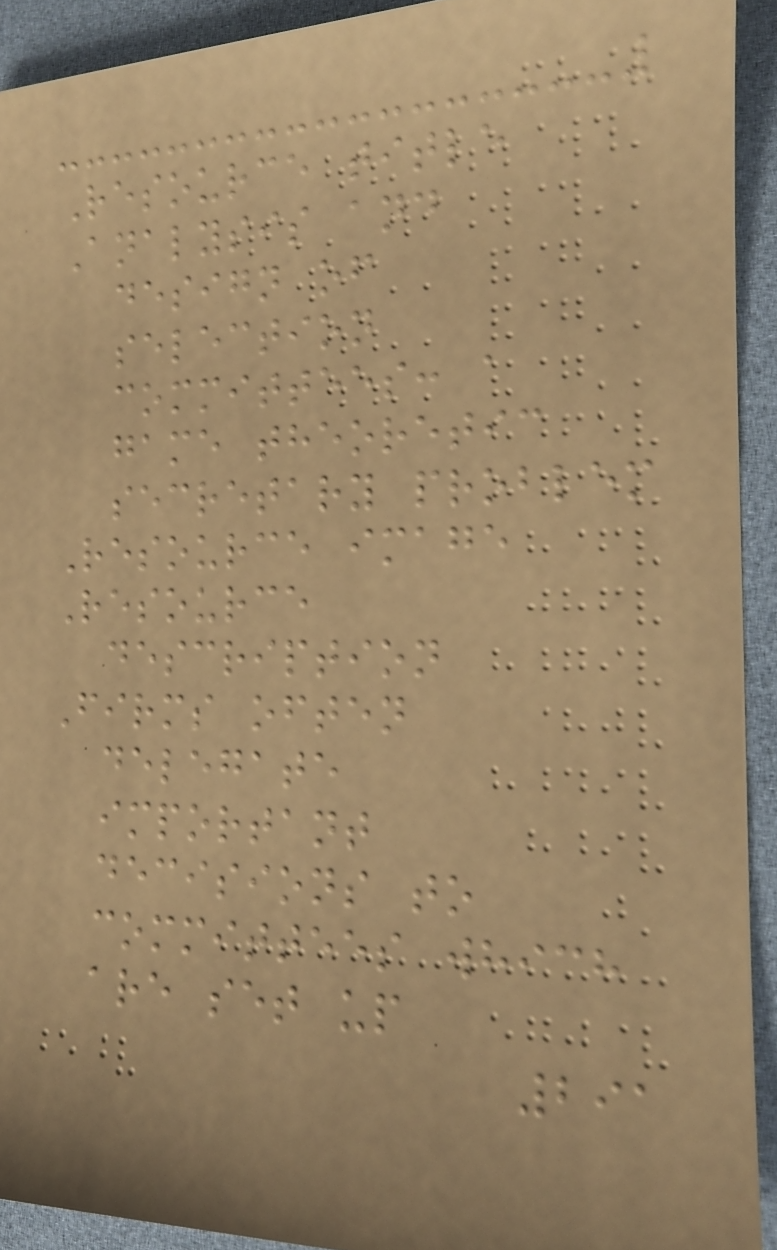Resource title
Analysis and
design of
selection
committees: a
game theoretic
secretary problem
Resource image
Resource
description
Firms often
delegate
important
decisions to
committees which
are set up
291
